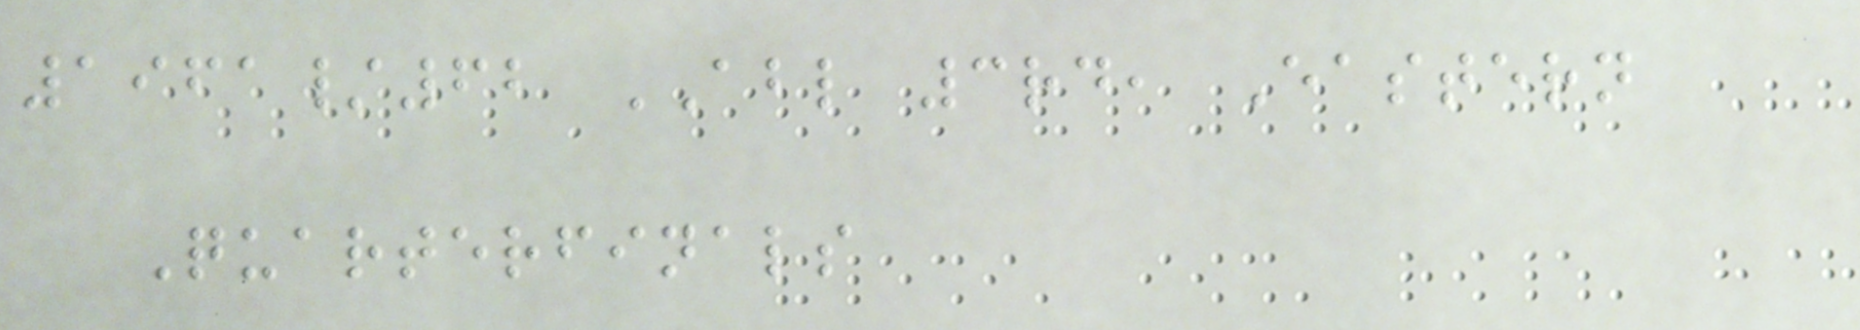1961/62 ABL 3rd, Eastern
Quarterfinals
